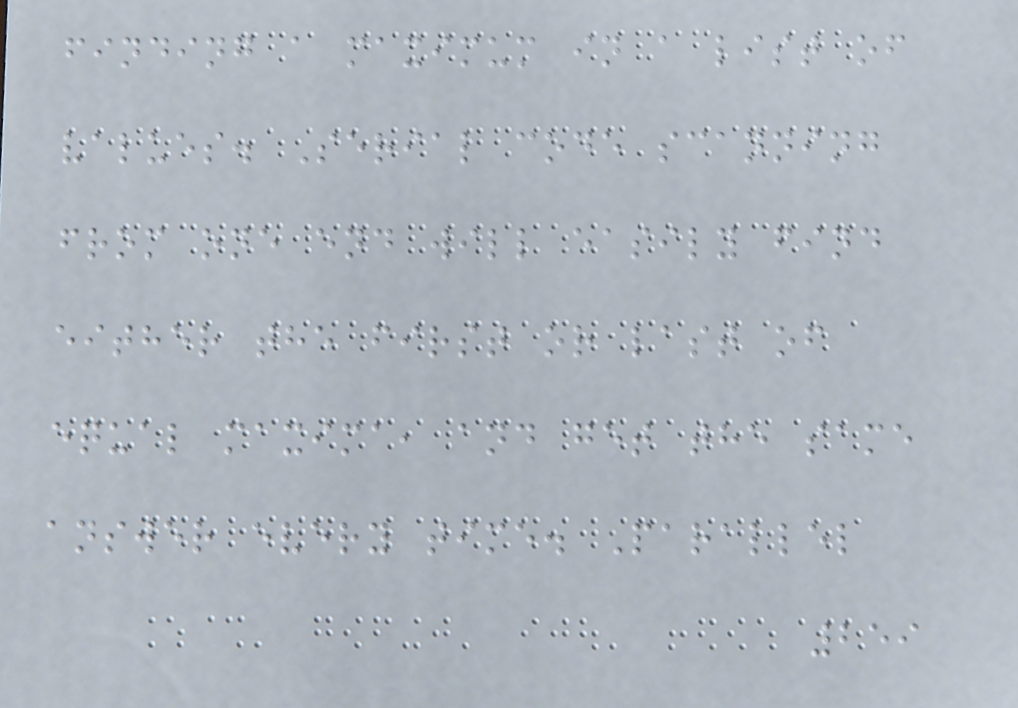finding a maximum in a list of
values. Serial code scanning
from one end will easily find
either the first or last of
equal maxima, and get the same
answer every time. Parallel
259
